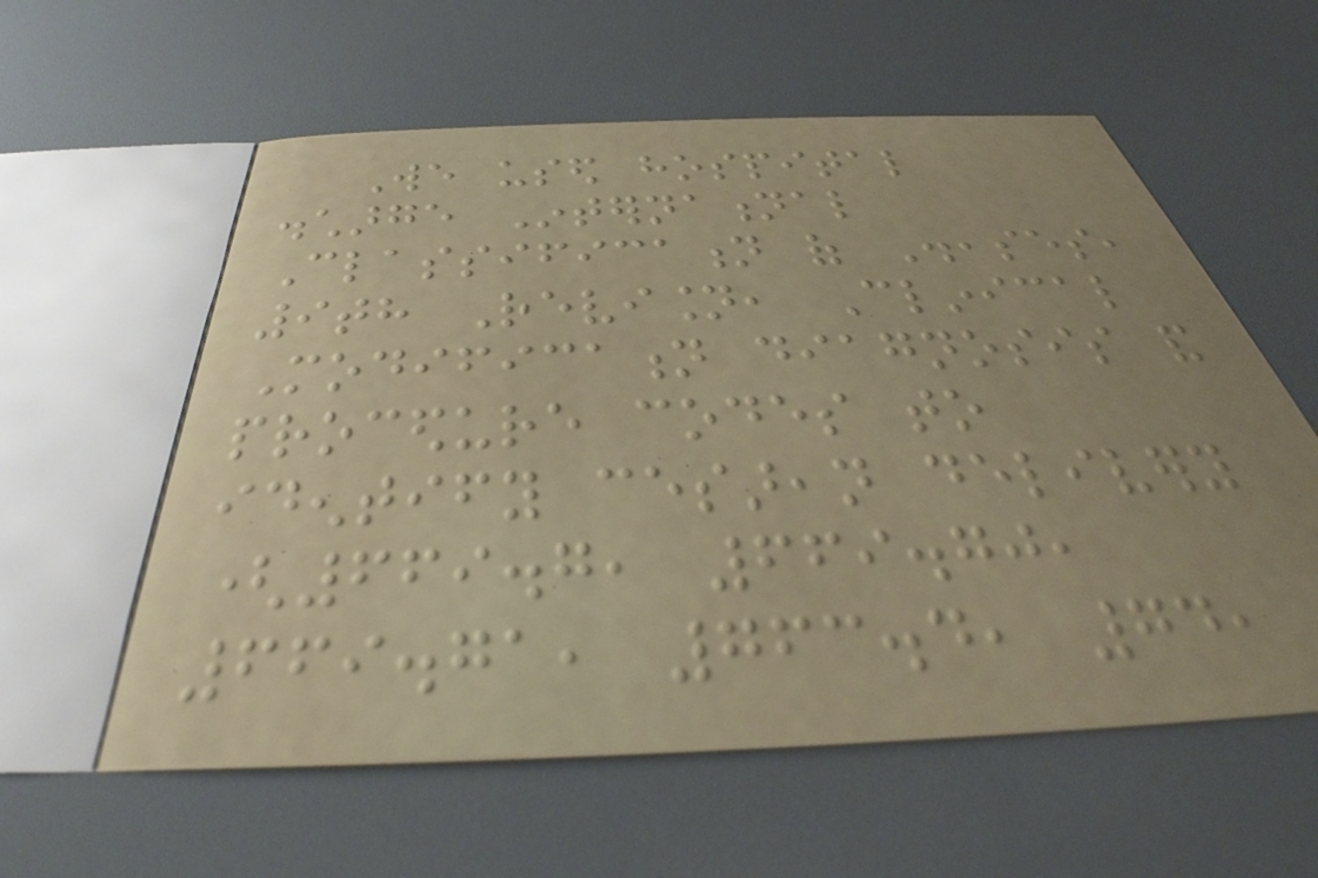We used hospital
discharge International
Classification of Diseases,
9th Revision, Clinical
Modification diagnosis and
procedure codes to
identify cesarean delivery
(669.7, 669.70,
669.71, 763.4, 74,
